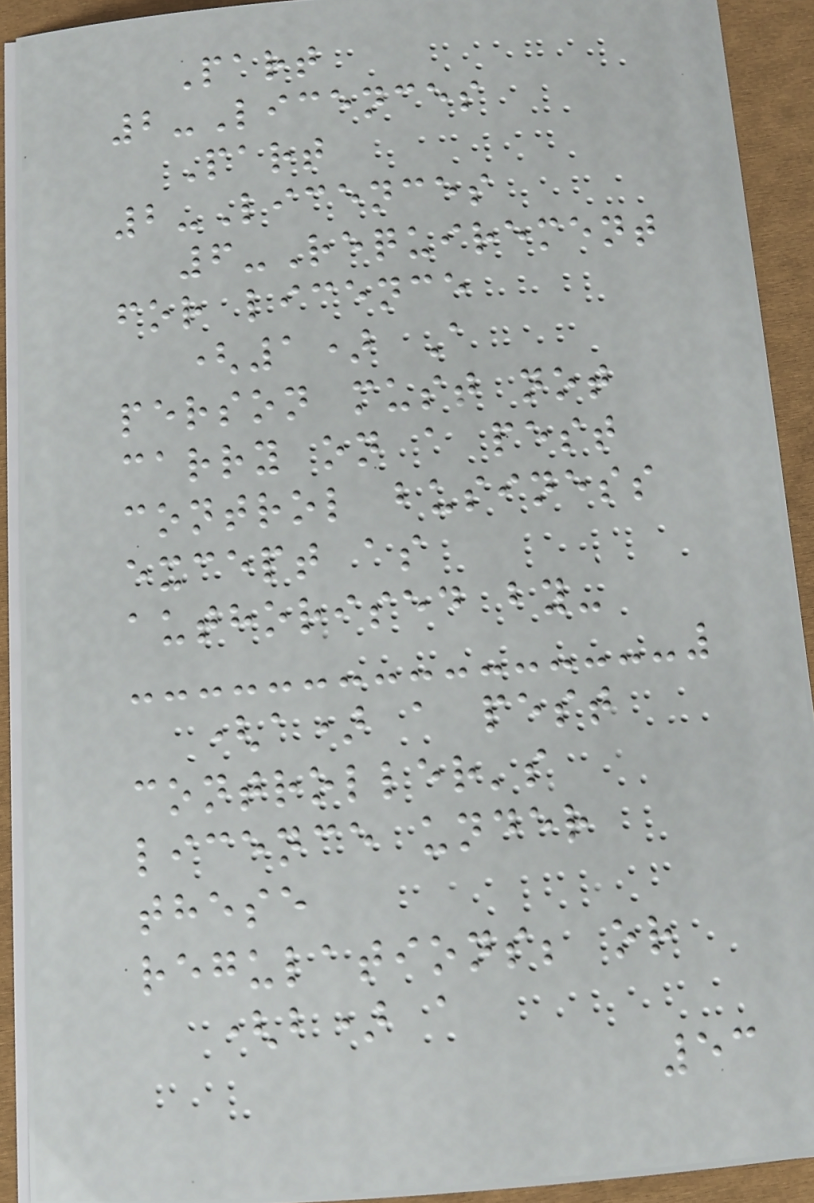Part
2-Licences
Part
2-Licences
6-Requirement
for licence
(1) A
person must not
carry on a pest
control business
except as
authorised by-
(a) a pest
controller's
licence under
these
regulations; or
(b) a
53
